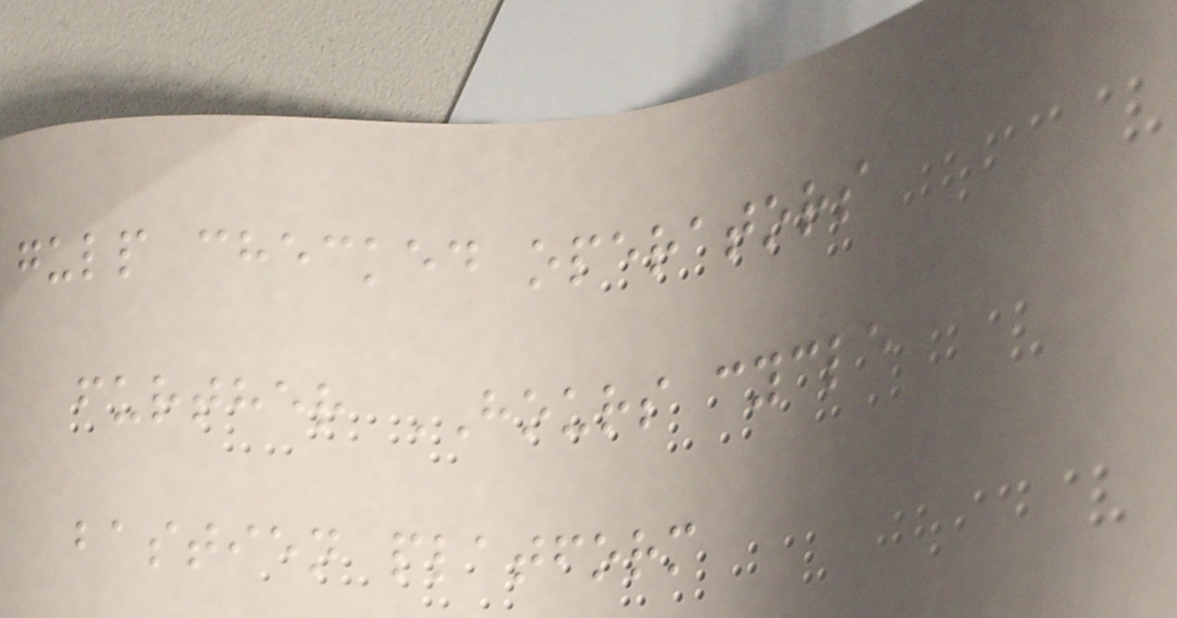gulp checked operators
further HOURS cycle
bastien platform
